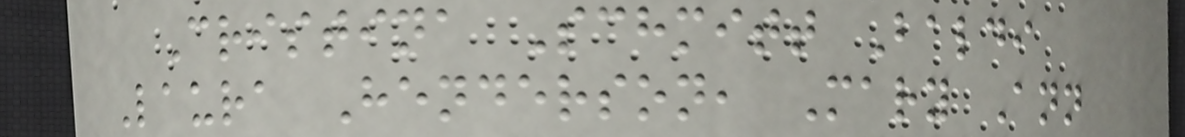Cristina Schmitt Baldi
Laura Henderson, Mary Ann
